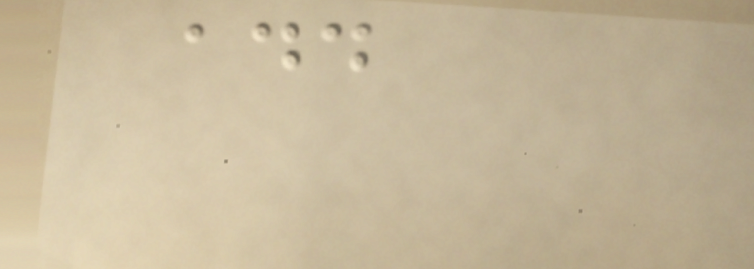add
